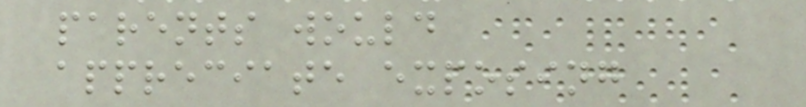parents would
appreciate exposing
